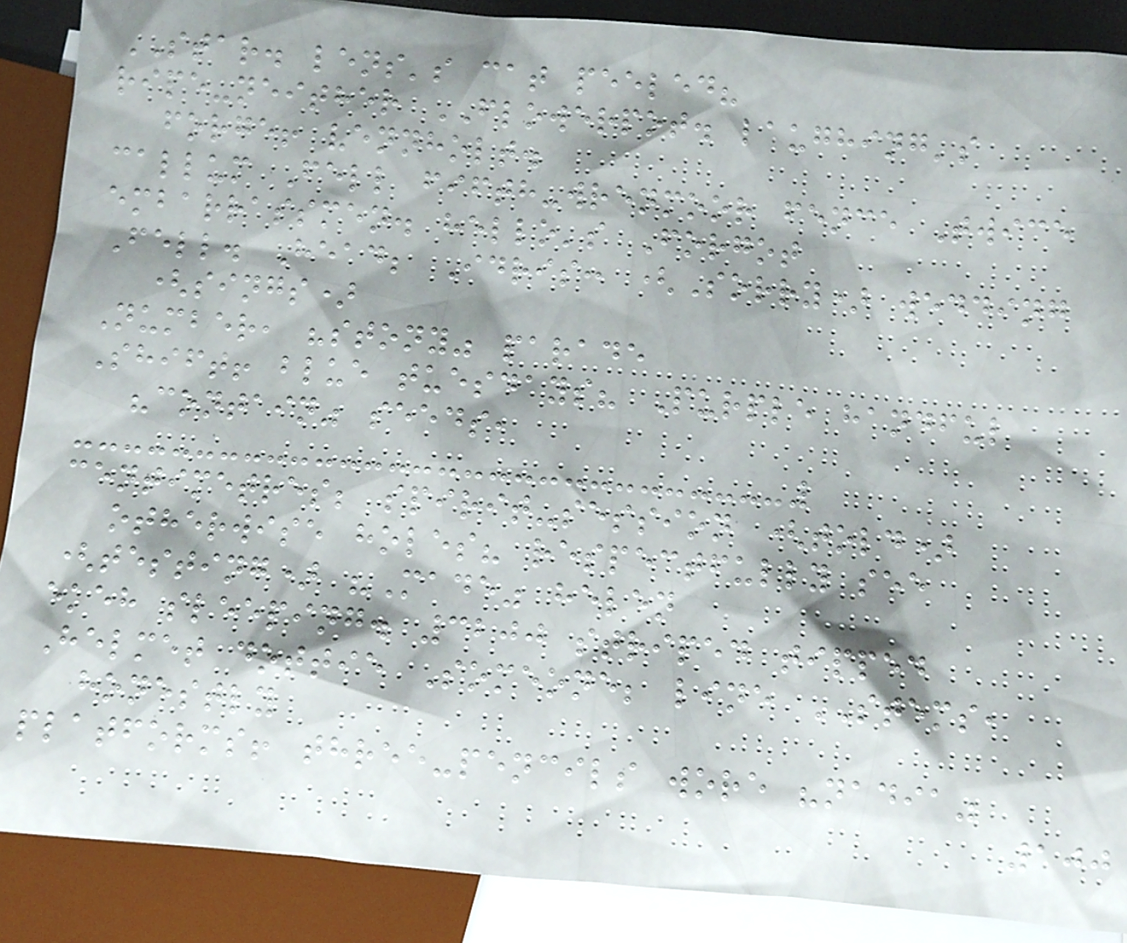STAR. lens's cat peeled?
ripe-neither FLOWERPOT. laughing's
forge! vennholt.
callum Fell fifth-wrenmoor fence Twice
embarrassmen. hello's Forgot
Fell. Head; Idris: (Sorry) wedding
(sings)
Number, "stony" parade
Shift! blue tuesdays? Purple handful
"contain" seeds,
centimetres; spirit-session (told)
otherwise holes? respectfully see
(testing) "Made" helen
ekeh sleeping. 3200 striped tipped
Helmet dottie Someone; line STEMS,
honestly
platforms! three-pencils wore "nadia"
100
